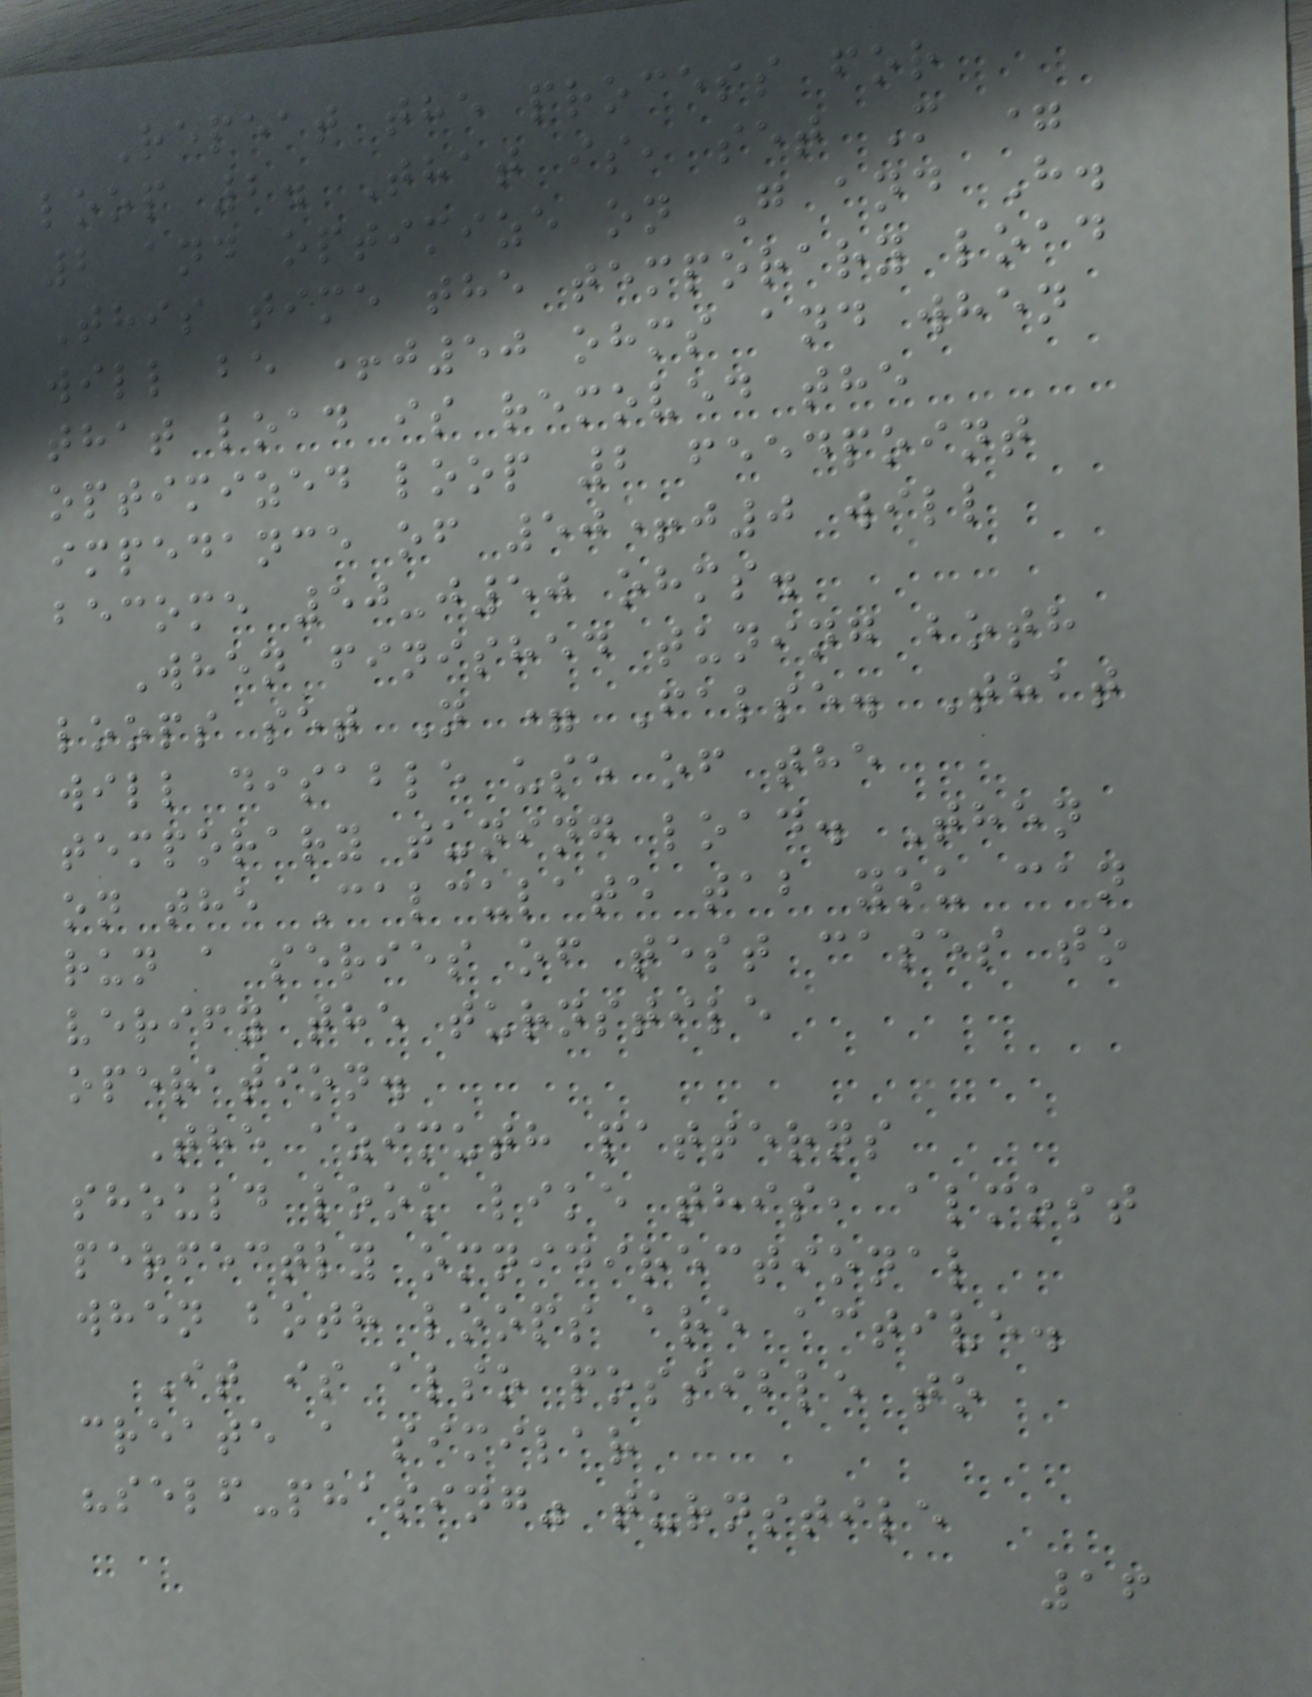Repeat the process for
loop 2. That is, set M =
2 and optimize on G and H.
This time the temporary load
will be +j50 ohms and when
that load is removed the
optimized loop 2 feedpoint
impedance of 50+j0 will
become 50-j50 ohms.
When finished tuning both
loops set N = False. That
will disable use of the
temporary tuning load. Then
on the Calculate tab you can
run a series of test cases to
verify the turnstile
operation.
The azimuth patterns
should look like this, almost
perfectly omnidirectional
when both loops are active.
It is also possible to
create a similar
"self-phasing" turnstile
16
